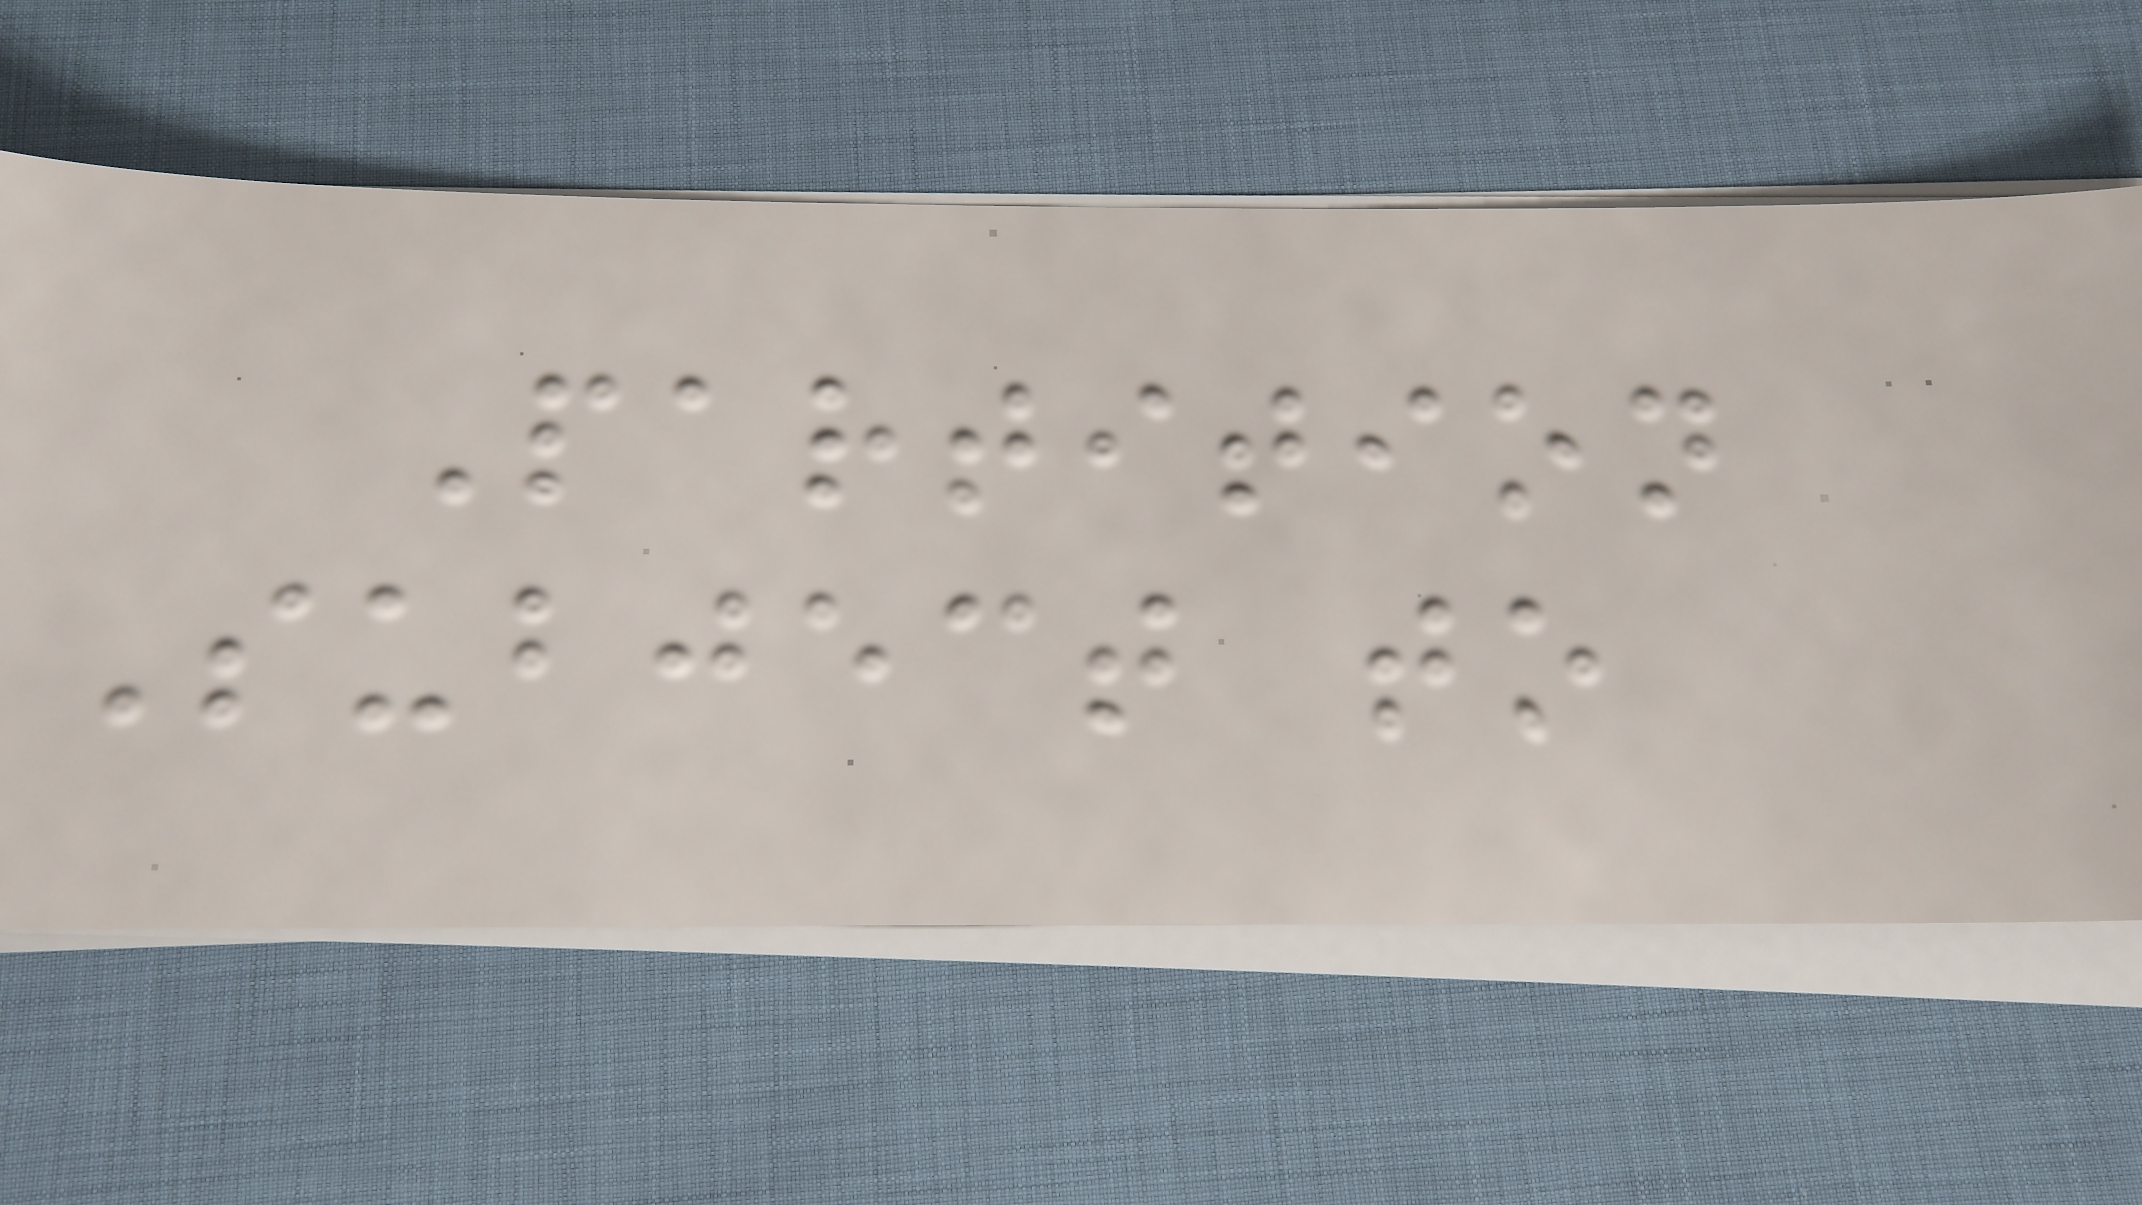Partition
Subject to
